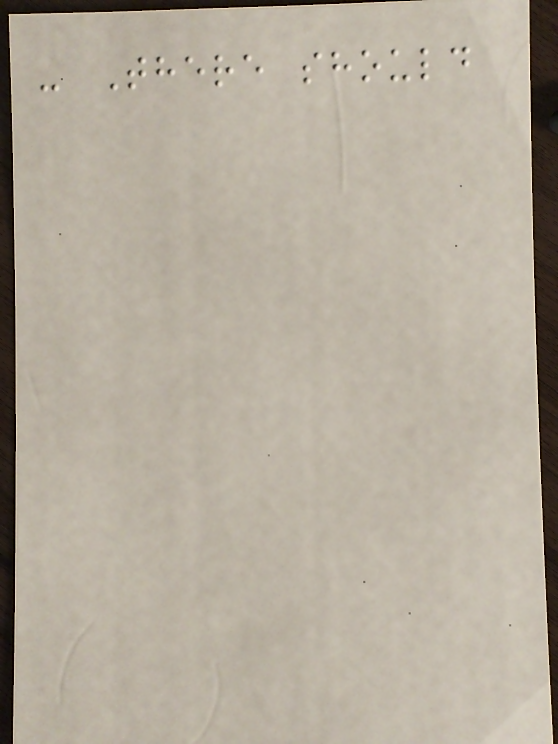- There should
